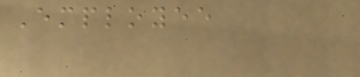Employee
